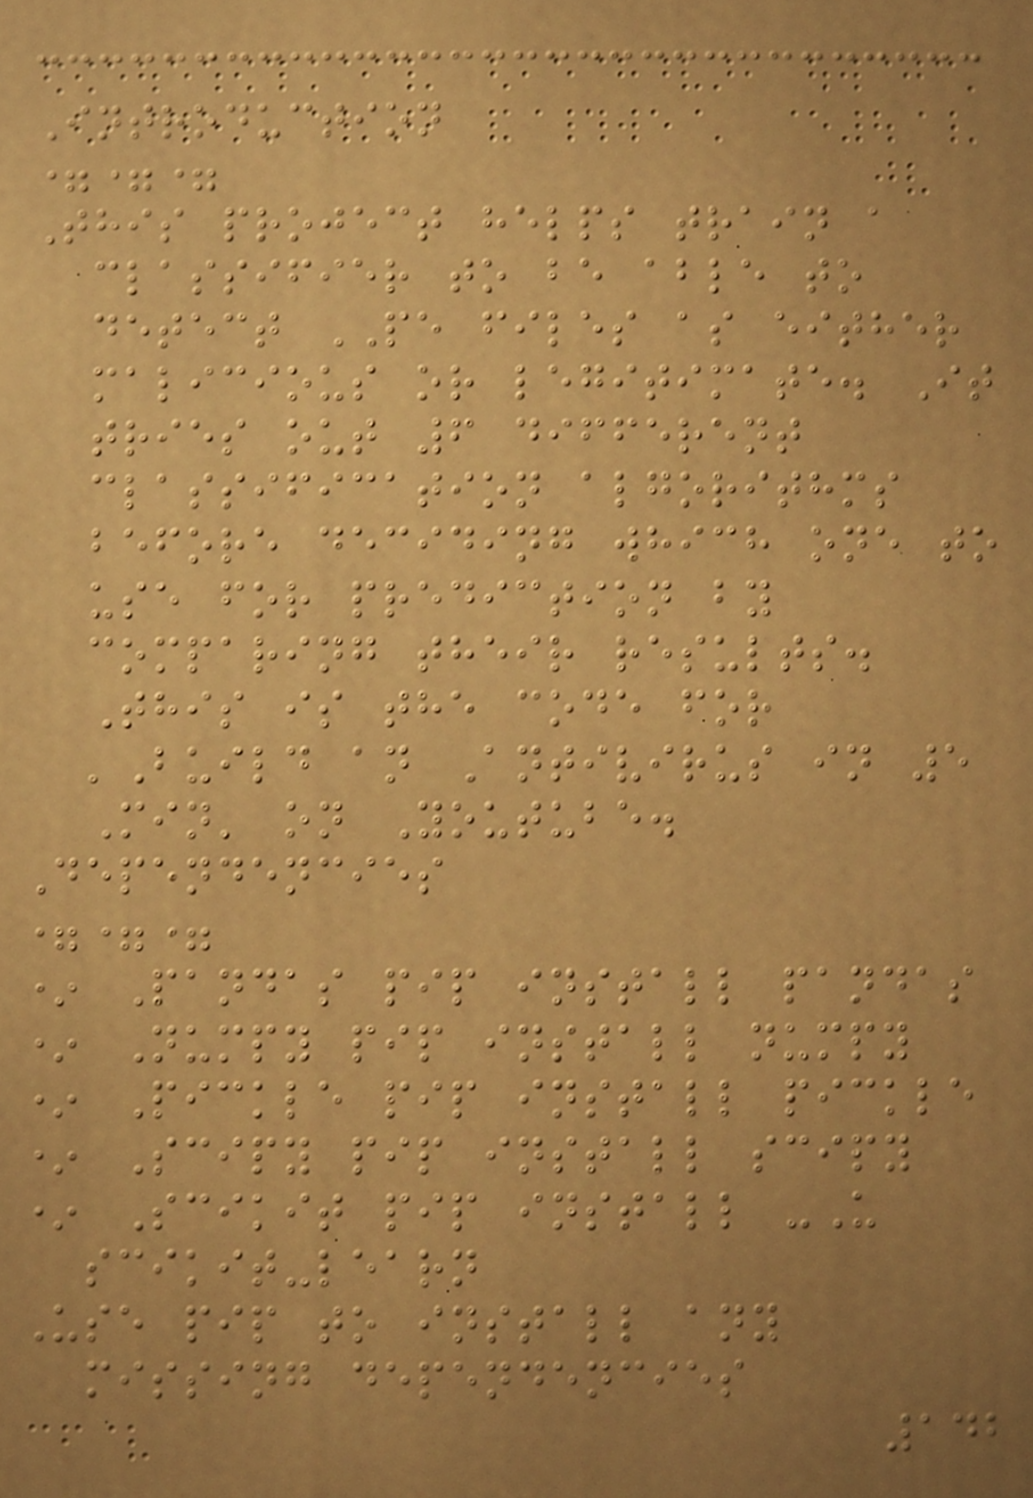Introduction
===
This project helps train a
classifier to be able to
detect PE files as either
malicious or legitimate. It
tries out 6 different
classification algorithms
before deciding which one to
use for prediction by
comparing their results.
This is the code for
'Build an Antivirus in 5
Min' on Youtube.
Dependencies
===
* Pandas pip install pandas
* Numpy pip install numpy
* Pickle pip install pickle
* Scipy pip install scipy
* Scikit pip install -U
scikit-learn
Use pip to install any
missing dependencies
142
